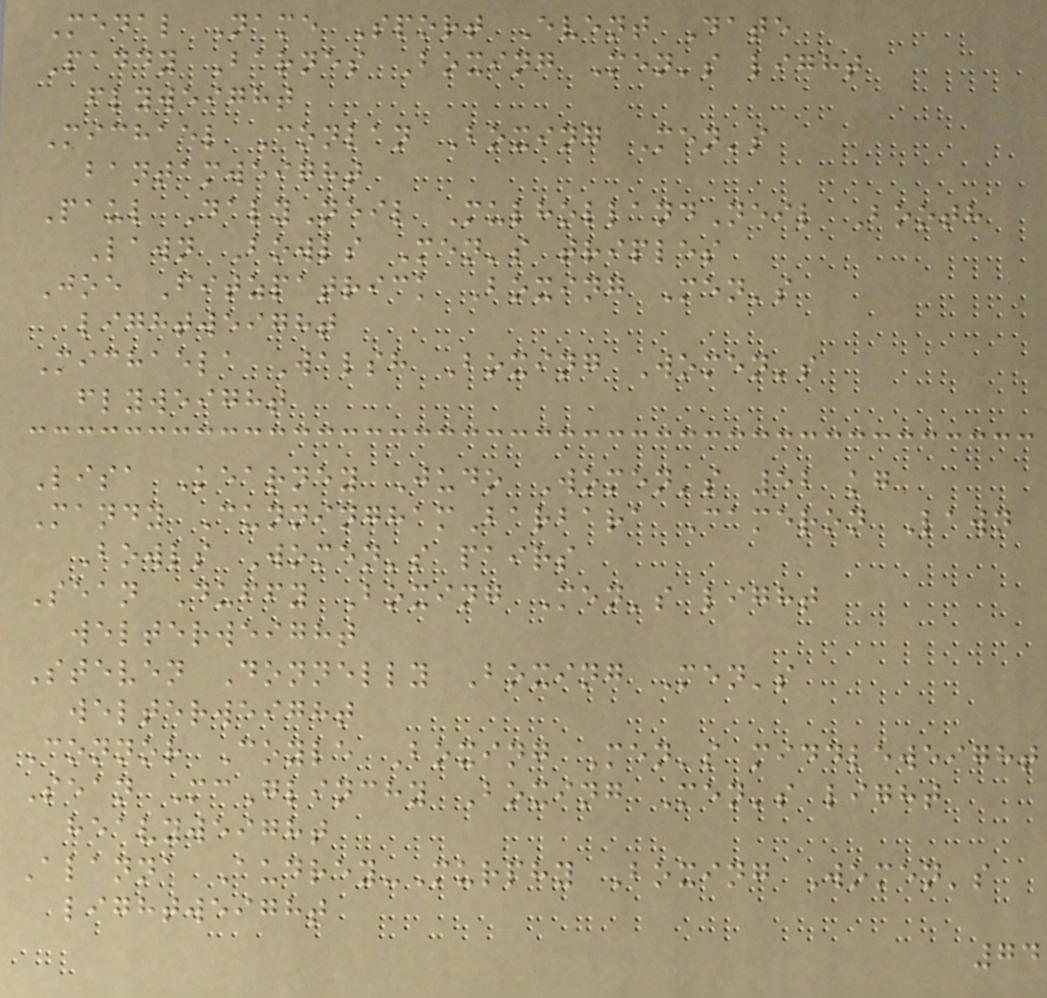Medal Name Sport Event Date
Paddy Barnes Boxing Men's light
flyweight
Michael Conlan Boxing Men's
bantamweight
Paul DalyNeil MulhollandNeil Booth
Lawn Bowls Men's triples
Joe Fitzpatrick Boxing Men's
lightweight
Michaela Walsh Boxing Women's
flyweight
Lisa Kearney Judo Women's 52 kg
Mandy CunninghamBarbara Cameron Lawn
Bowls Women's pairs
Sean Duffy Boxing Men's light
welterweight
Steven Donnelly Boxing Men's
welterweight
Connor Coyle Boxing Men's middleweight
Sean McGlinchy Boxing Men's light
heavyweight
Alanna Audrey-Murphy Boxing Women's
lightweight
74
